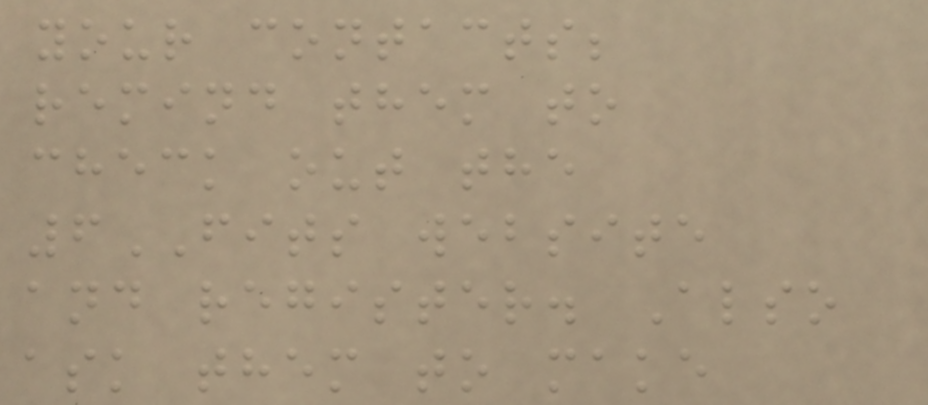your contacts;
remind them to
check out the
6FITS website
and register. Also
ask them to make
